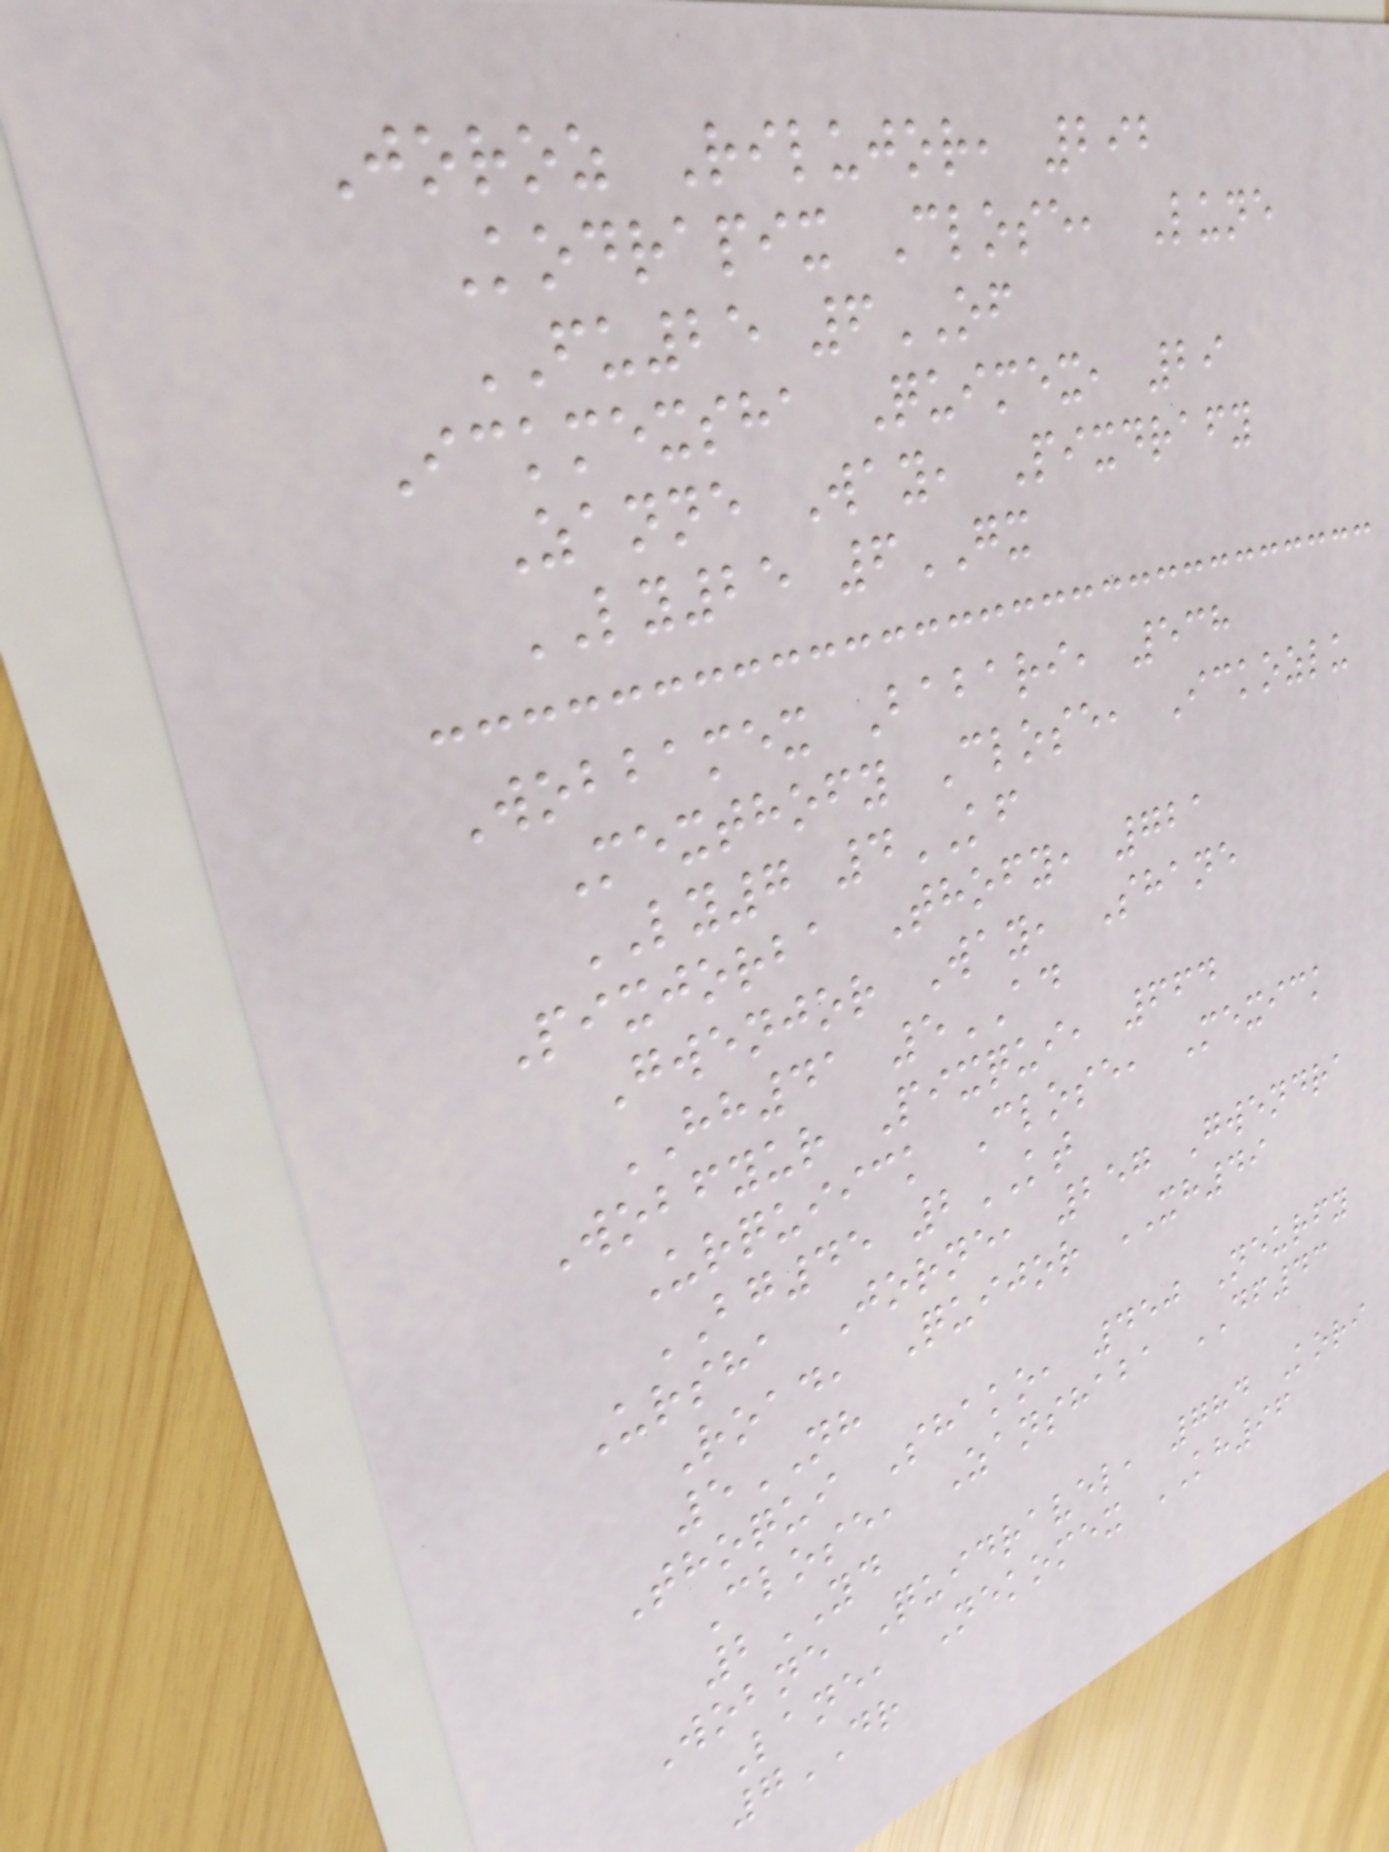Joroz Rilujor, 292
Kodrapix Close, Lune
FU25 6OF
Ickmexsha Quimex, 29
Zanne Way, Pixdrafy
LY25 6GX
Wobbamex Babari, 538
Mexthofy Close, Ickozlu
LY7 4KF
Pixjorba Thofy, 721
Gwenjor Way, Shane
HH41 5AD
Wobfyur Pixqui, 664
Urquiick Close, Mexick
BG45 2KT
Ursha Jorne, 257 Gwendra
Road, Quijor XH49
5NH
Thoqui Shako, 450 Neurfy
Close, Zanshaba DF43
2YD
Wobne Quidravel, 784 Kori
Lane, Nekomex KH96
7DR
